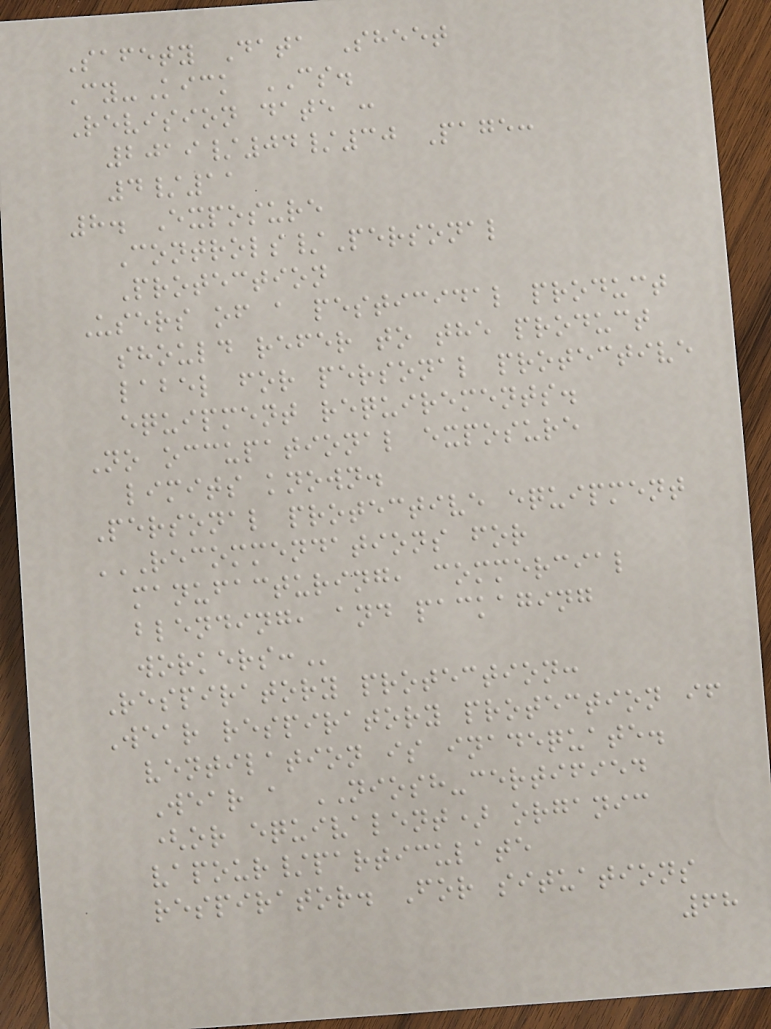Safety Data Sheet
Cy-Kick CS.
Revision date :
2019/04/30 Page:
4/11
8. Exposure
Controls/Personal
Protection
Users of a pesticidal product
should refer to the product
label for personal protective
equipment requirements.
No occupational exposure
limits known.
Personal protective equipment
RECOMMENDATIONS FOR
MANUFACTURING, COMMERCIAL
BLENDING, AND PACKAGING
WORKERS:
Respiratory protection:
Wear respiratory protection if
ventilation is inadequate.
Wear a NIOSH-certified
(or equivalent) organic
vapour/particulate
respirator. For situations
68
